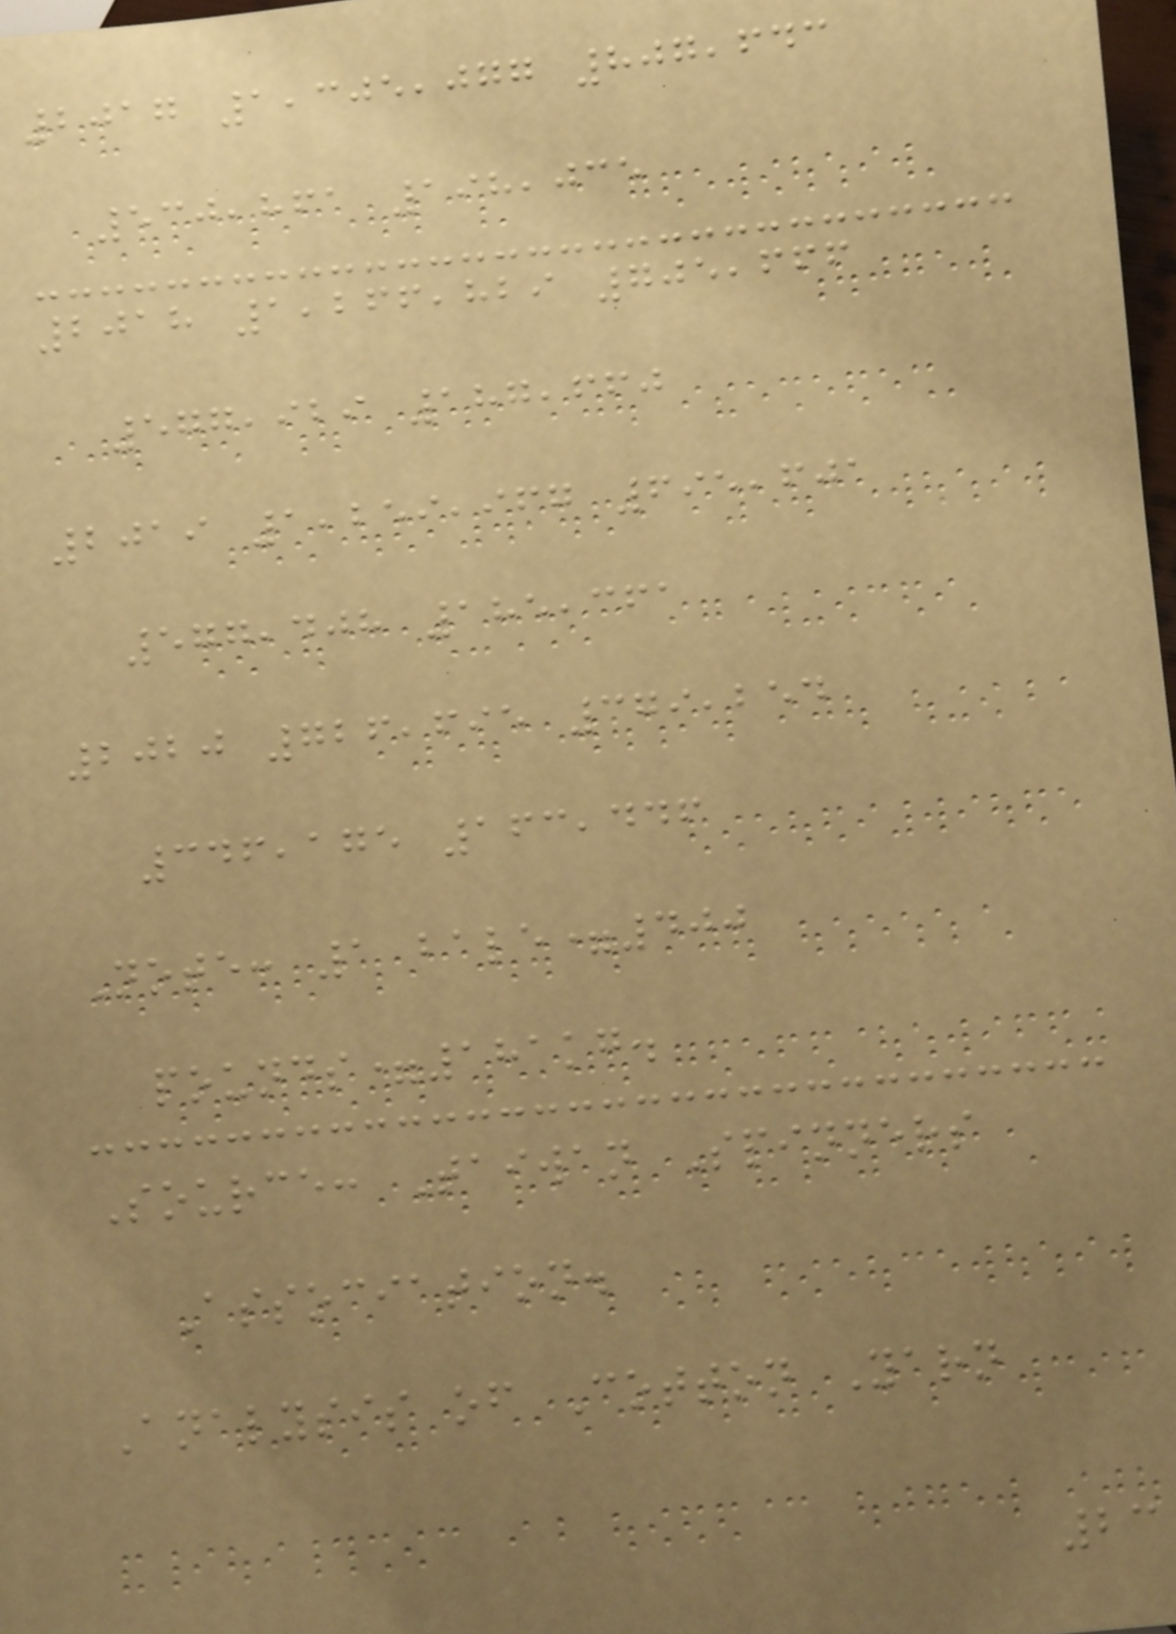2017 1,305,077 807,643
530,861 198,035
2018 1,266,829 705,666
577,929 187,660
2019 1,259,967 695,601
577,408 185,361
2020 726,695 379,254
346,175 163,446
Note: 1 bale=400
pounds=181kg.
Source: Taiwan Spinners
Association.
Analysis of Cotton Yarn
23
